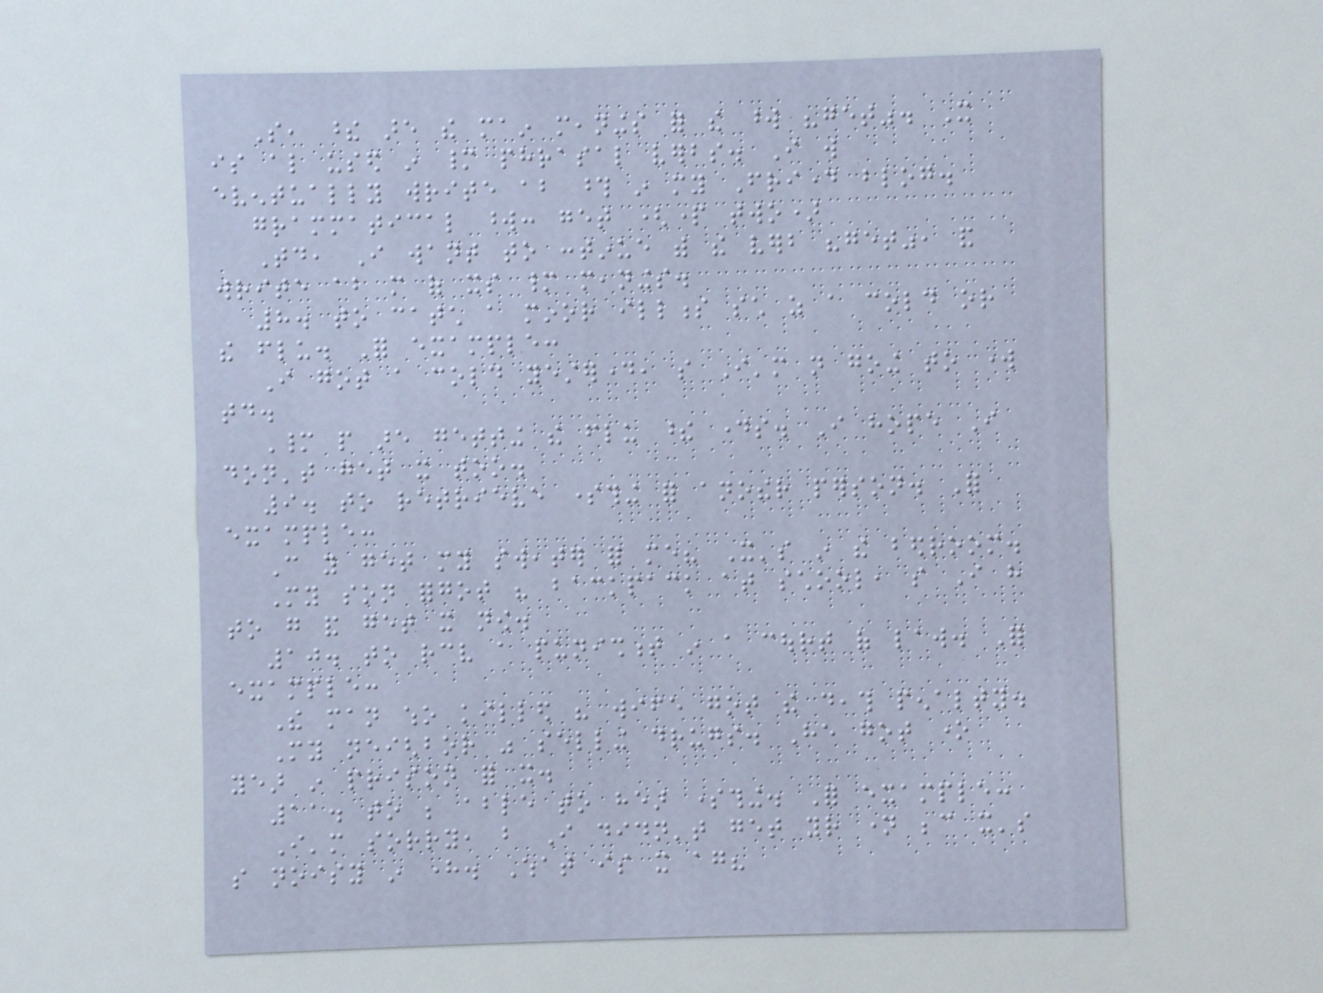So, these are the main meanings for the word "get". It
is also used in many phrasal verbs. I will
eventually write about those in my Friday blog.
grammatical word: get (part two)
Today, I want to continue with the verb "get", and
write about more of its many meanings.
8. to catch a minor illness such as a cold or
the flu. For example:
I got a cold yesterday, so I'm not going to work
today.
Many people are getting the flu these days. I hope I
don't get it too.
9. to retrieve something for another person. For
example:
Can you get my sweater for me? It's in the bedroom.
My son forgot his backpack at school, so I have
to go and get it now.
10. to receive a punishment in a court of law. For
example:
The man who killed his wife got the death penalty.
My neighbor was selling drugs. He got one
year in prison for it.
11. to be able to hear something. For example:
I'm sorry, but I didn't get your name because it's
so noisy in here. What is it again?
